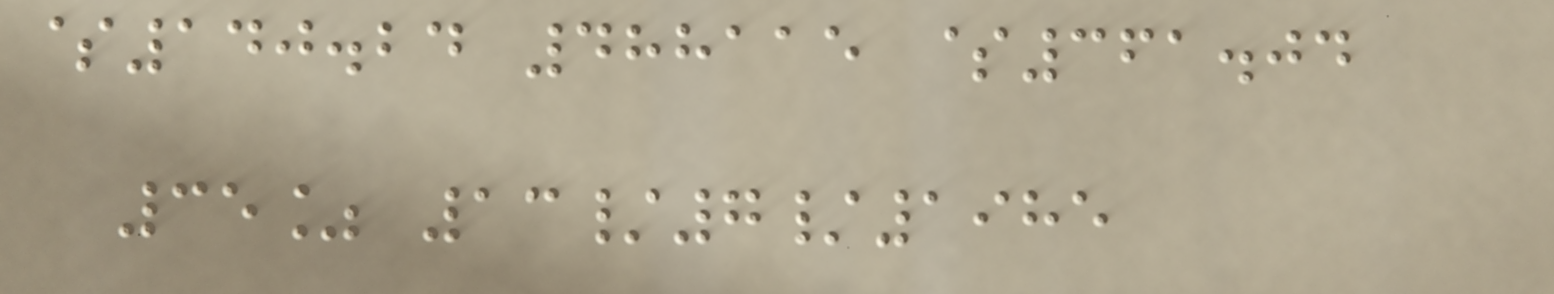$140.24 488115 $361.04
35% 13/7/1985
